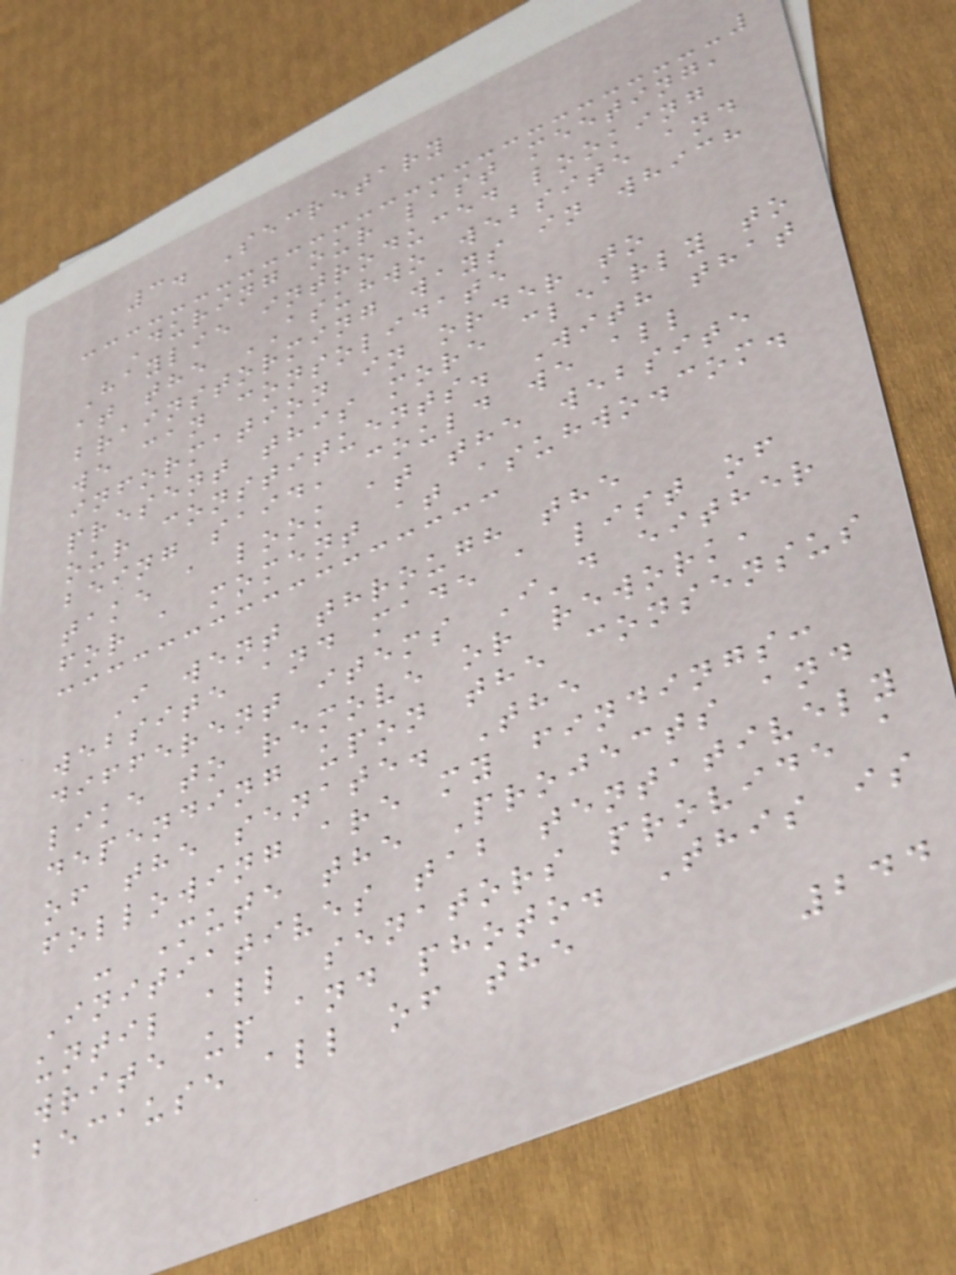3. Secretary
During our last meeting,
Haylie introduced looking
at the ASUHWO website and
brainstorming ways in which
we can consolidate
information in order to
present this more clearly to
our constituents. With that
being said, could we all
take a look at the website
for a moment at asuhwo.com.
I went through the
website and made a list of
different items I'd either
like to remove or rework,
depending upon the consensus
of the senate. The
following are my findings:
- Mute the Projects and
Initiatives tab tentatively
until all senators provide a
write up and photo. This is
because all of the
244
